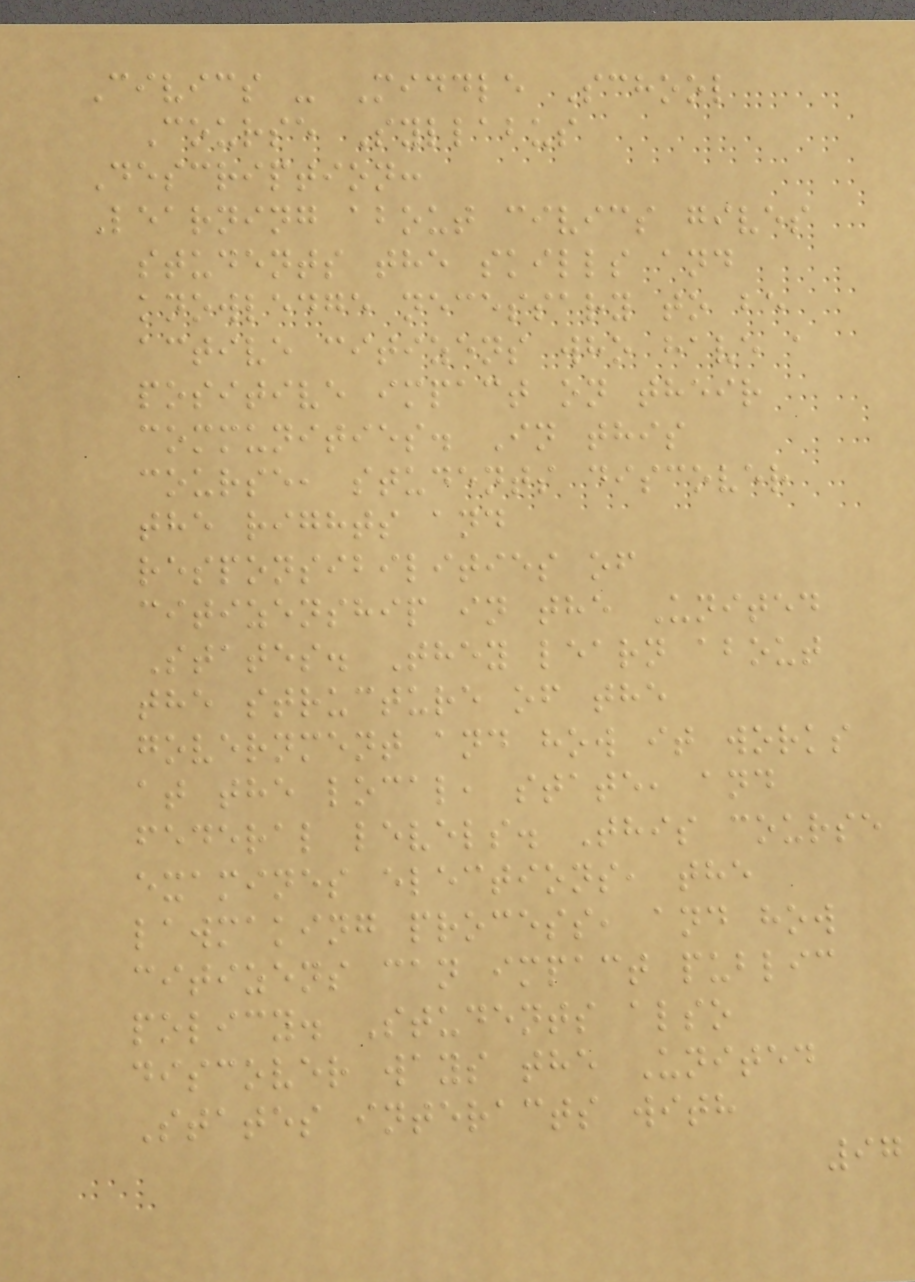Civics - Middle School
Course Syllabus
Description:
Learning about civics gives
students the skills and
knowledge necessary to be
active citizens who have a
positive impact on their
communities. In this
course, students discover
the rights and
responsibilities of
citizenship in the United
States. They learn about
the structure of the
government and how it works
at the local, state, and
federal levels. This course
examines elections, the
lawmaking process, and how
citizens can impact public
policy. Students also
discover ways the United
States interacts with
97
